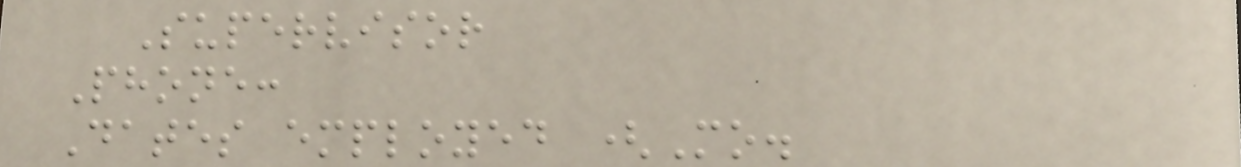Supervisor
Phone:
Dates employed (Mo.
